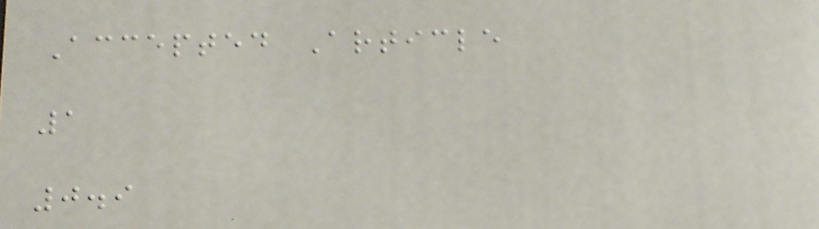Accepted Article
1
0.9
